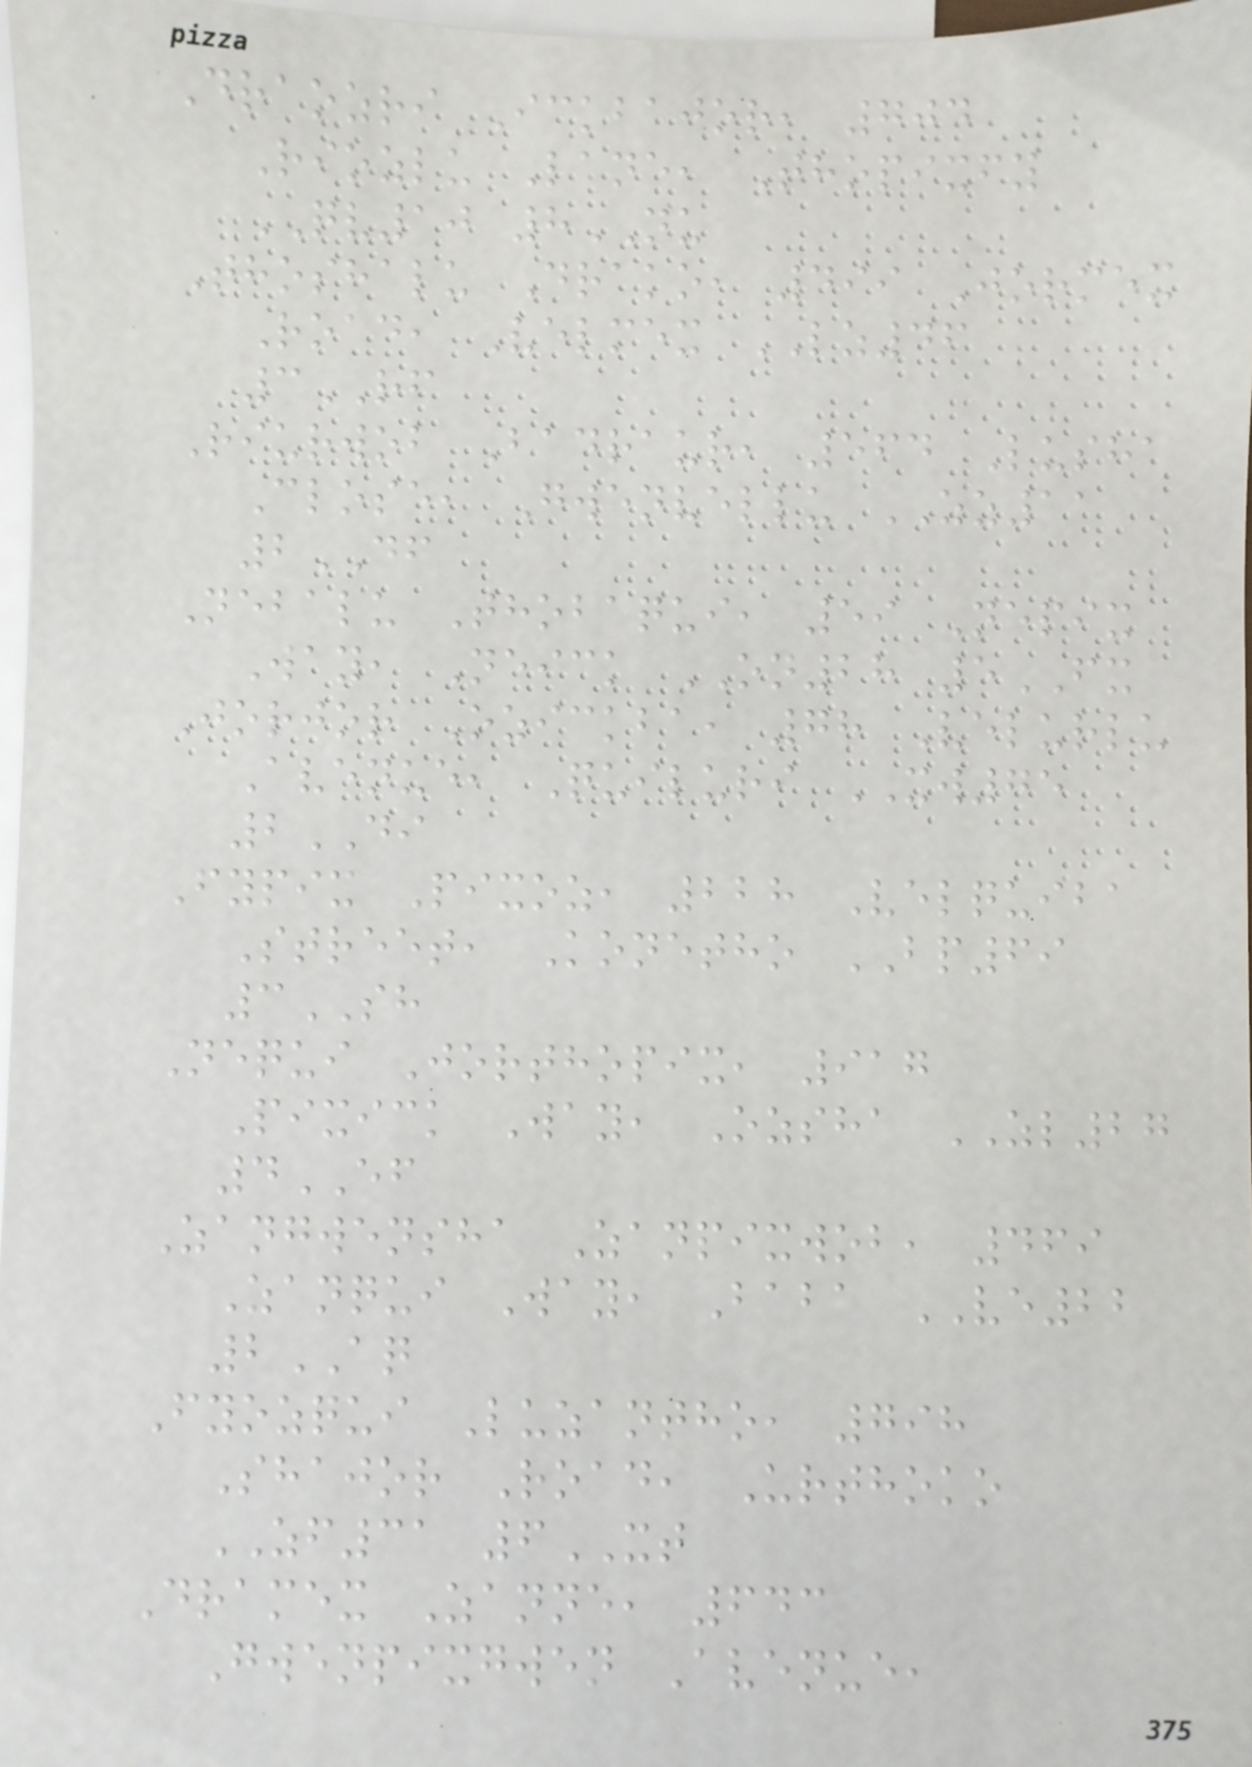Draozri Ickbajor, 704
Riozlu Lane, Thopixfy
QV10 8NU
Thoshalu Drako, 499 Jormex
Road, Velmex LZ46
3RF
Riurwob Badraur, 564 Lusha
Close, Gwenvellu ZZ11
2DF
Nebalu Thobaqui, 59 Nepix
Way, Neick ON28 5FX
Jorjor Ozickba, 78 Velurlu
Avenue, Quiluri XW75
2DI
Fypix Pixoz, 228 Velquiba
Street, Konetho BP69
3SH
Nequi Jorthopix, 917
Pixick Way, Ozsha ZL27
4EF
Zangwensha Zanpixwob, 469
Zanqui Way, Baba VE22
2AQ
Fyozqui Luzantho, 798
Shajor Road, Urthoko
ZF31 6XT
Dramex Zanne, 643
Gwenpixgwen Avenue,
